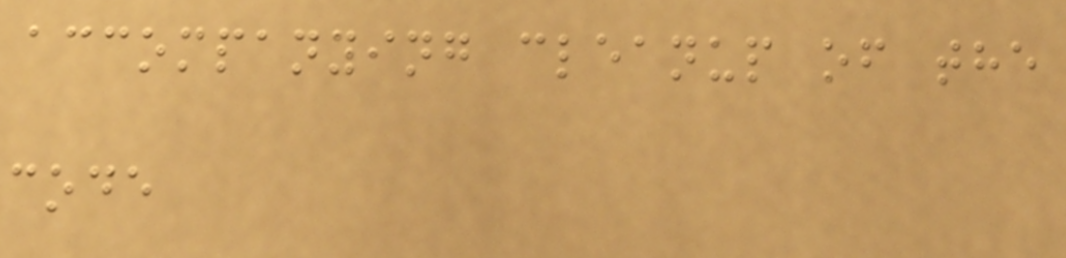accompanying cleanup of the
code
